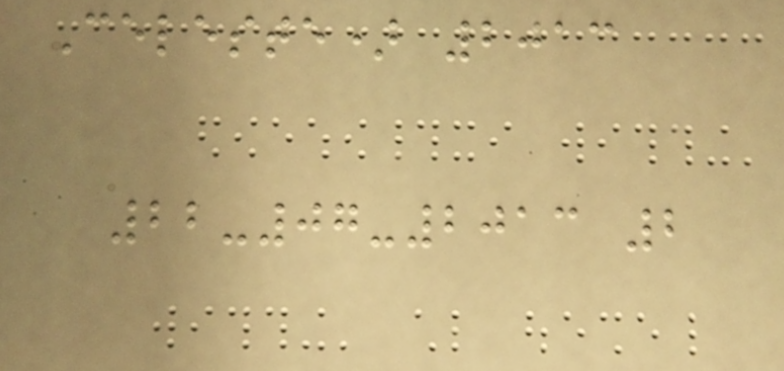Celeste) 2013
22-07-2013 2
